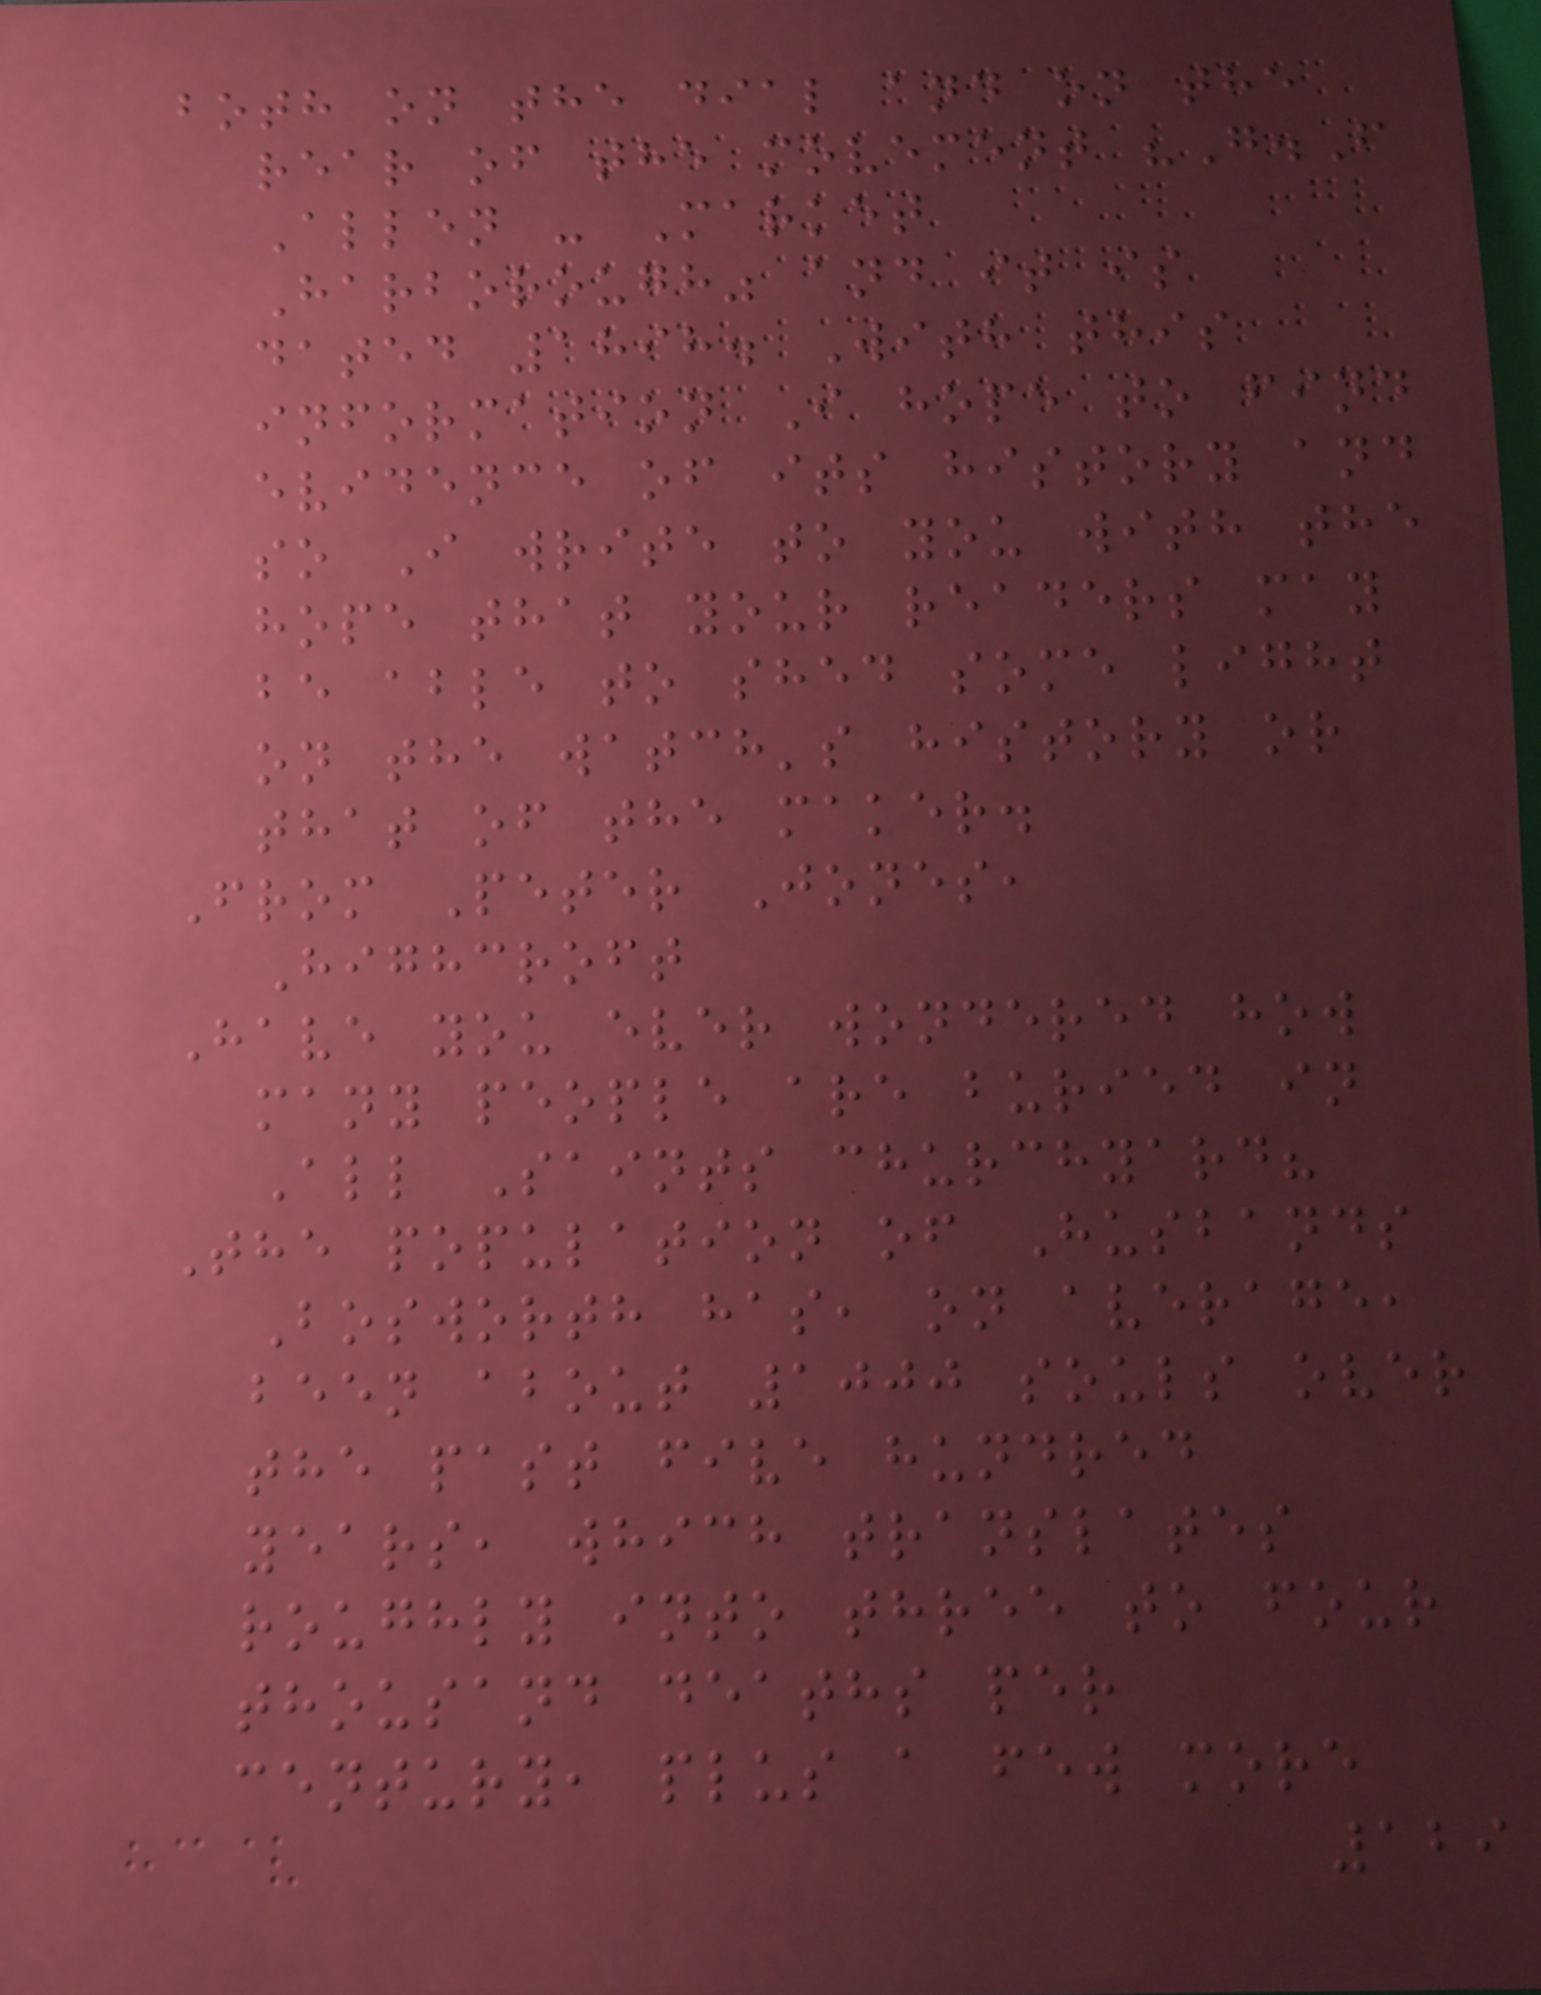both on the dial and on the
rear of the movement "G.F
Allen - Market
Harborough" and it is
dated 1898. With this
information I hope to find
evidence of its history and
so I write to you with the
hope that your readers may
be able to shed some light
on the watch's history or
that of the maker.
From Peter Jones,
Highcroft
Have you ever wondered how
many people are buried in
All Saints churchyard?
The population of Husbands
Bosworth has, on average,
been about 1000 souls over
the past five hundred
years, which translates
roughly into three to four
thousand deaths per
century, plus a few more
129
